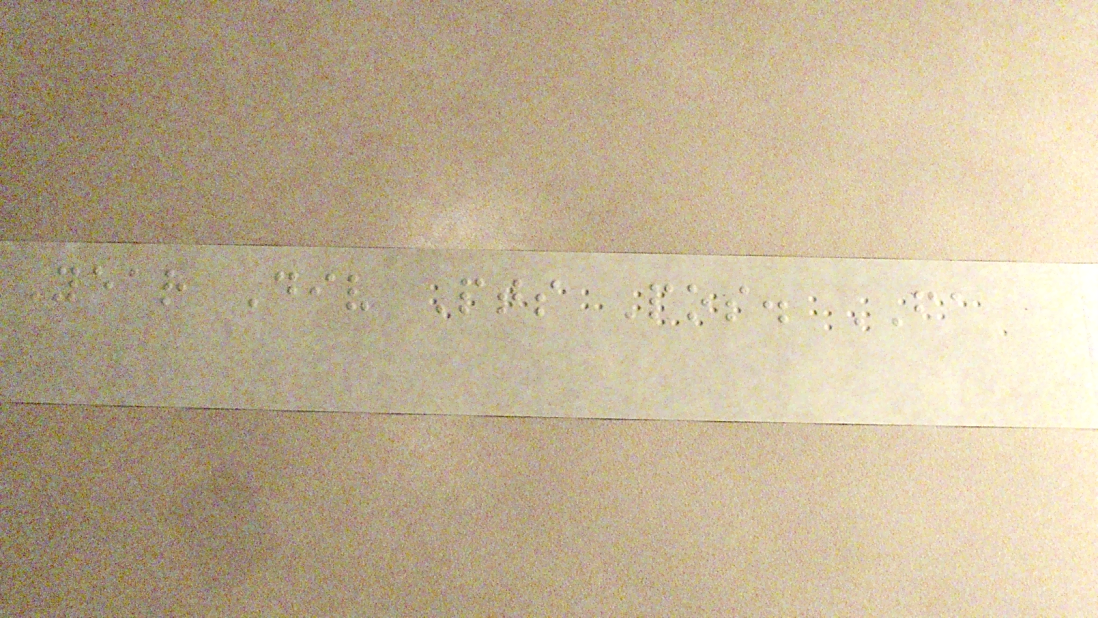Year Div Pts Pos. FA
